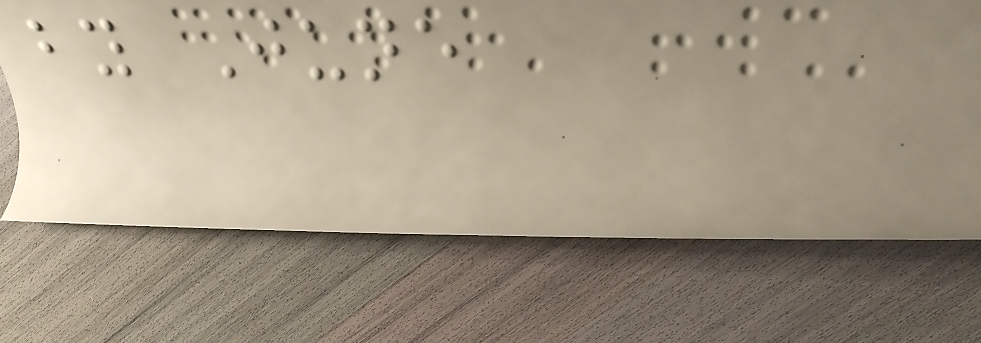by June
